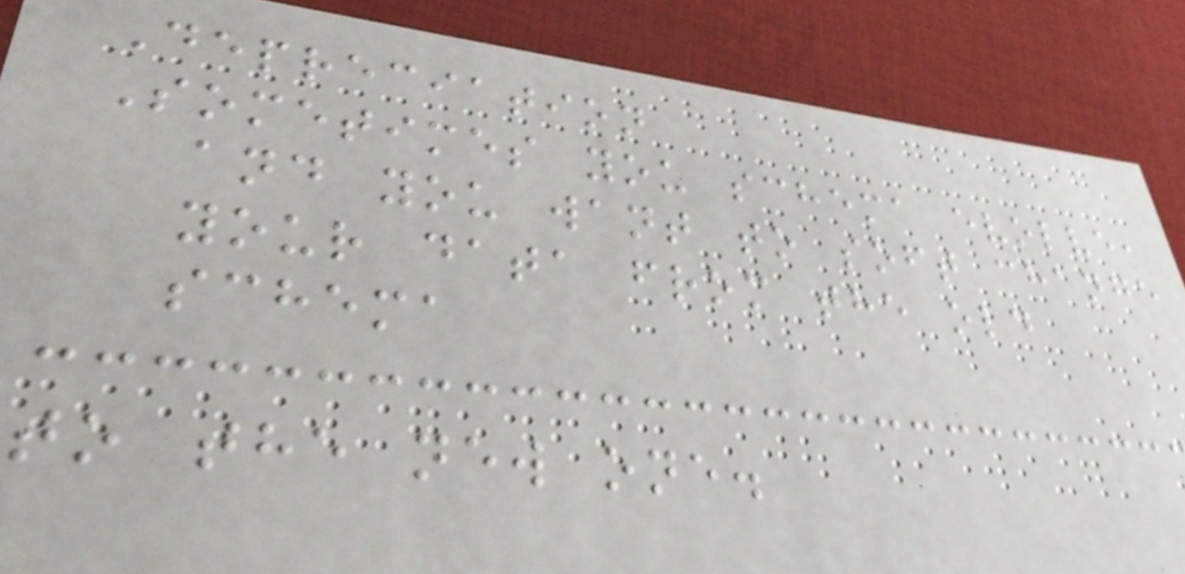Depreciation
Sometimes you schema evolve,
and you want to soft change
your data from the old
schema
to the new one.
